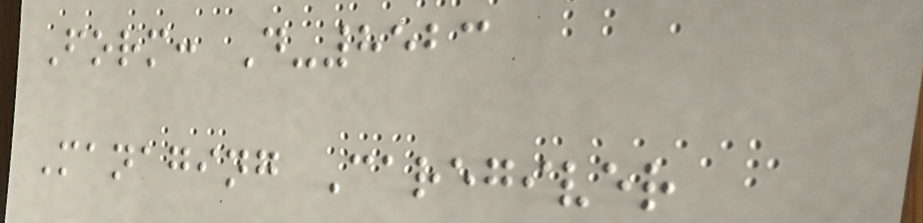Form: D-8523
Managing Caregiver
